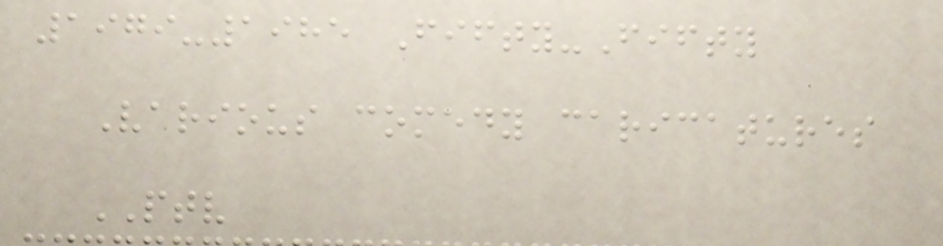1979-1985 Fifty-Fifty
Various comedy caricatures
PTV
